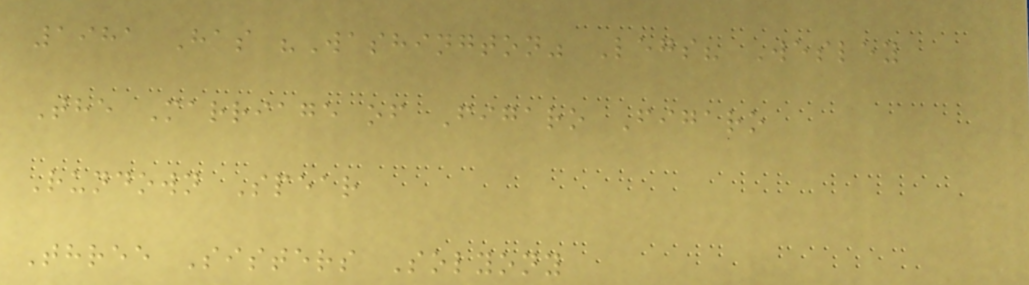1981 Has "Washington" Legs? Wesley
The Marriage of Figaro Figaro
Rundown Spear
Three Sisters Solyony
